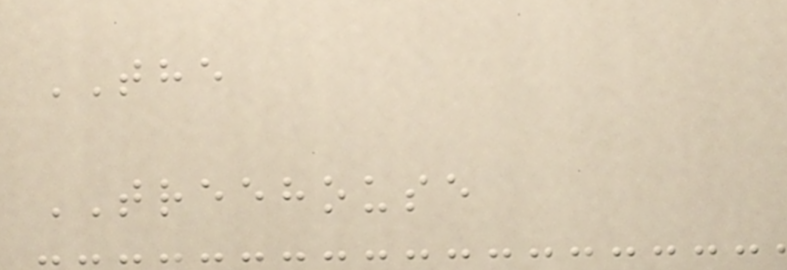THE
TREEHOUSE
